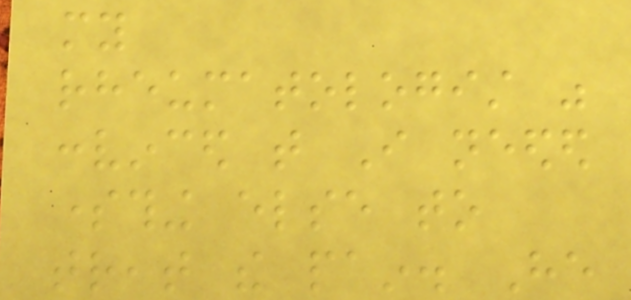my
rheumatologist was
convinced that I needed
something else to
treat the pain. He
